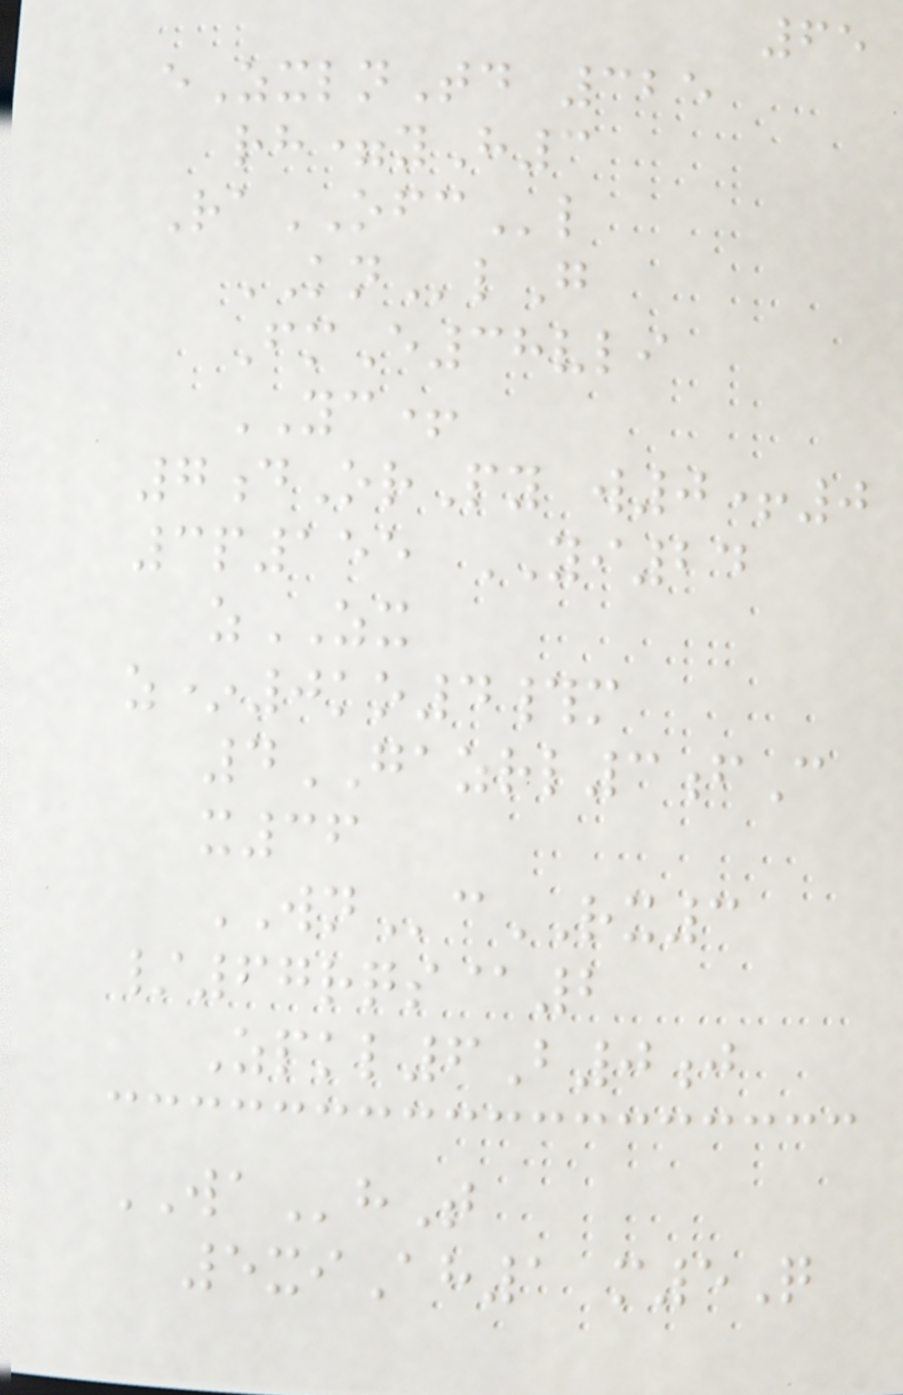65
eZxlnTd 325
rh=yH3
RaOFCl
KNlG
FmE38vli
YC+
7dOrPy w0+0
3p155 YI24
zZX
z*0ko4#m
4GAZRL3fC
x36
WNcRX3
/67rqs@2
Zpkl6B0j
WAhT
5xiAh1 m5Q
